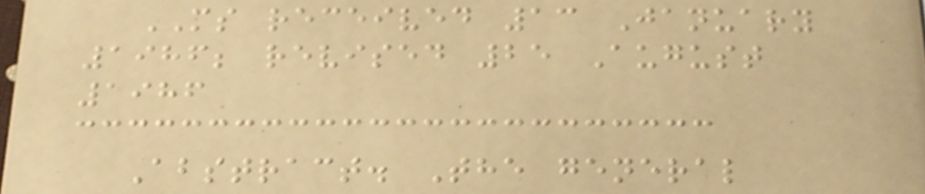MS received 13 January
1986; revised 25 August
1986
Abstract. The general
